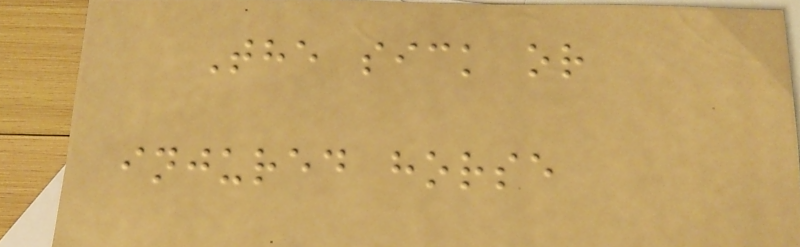The sick or
injured horse
